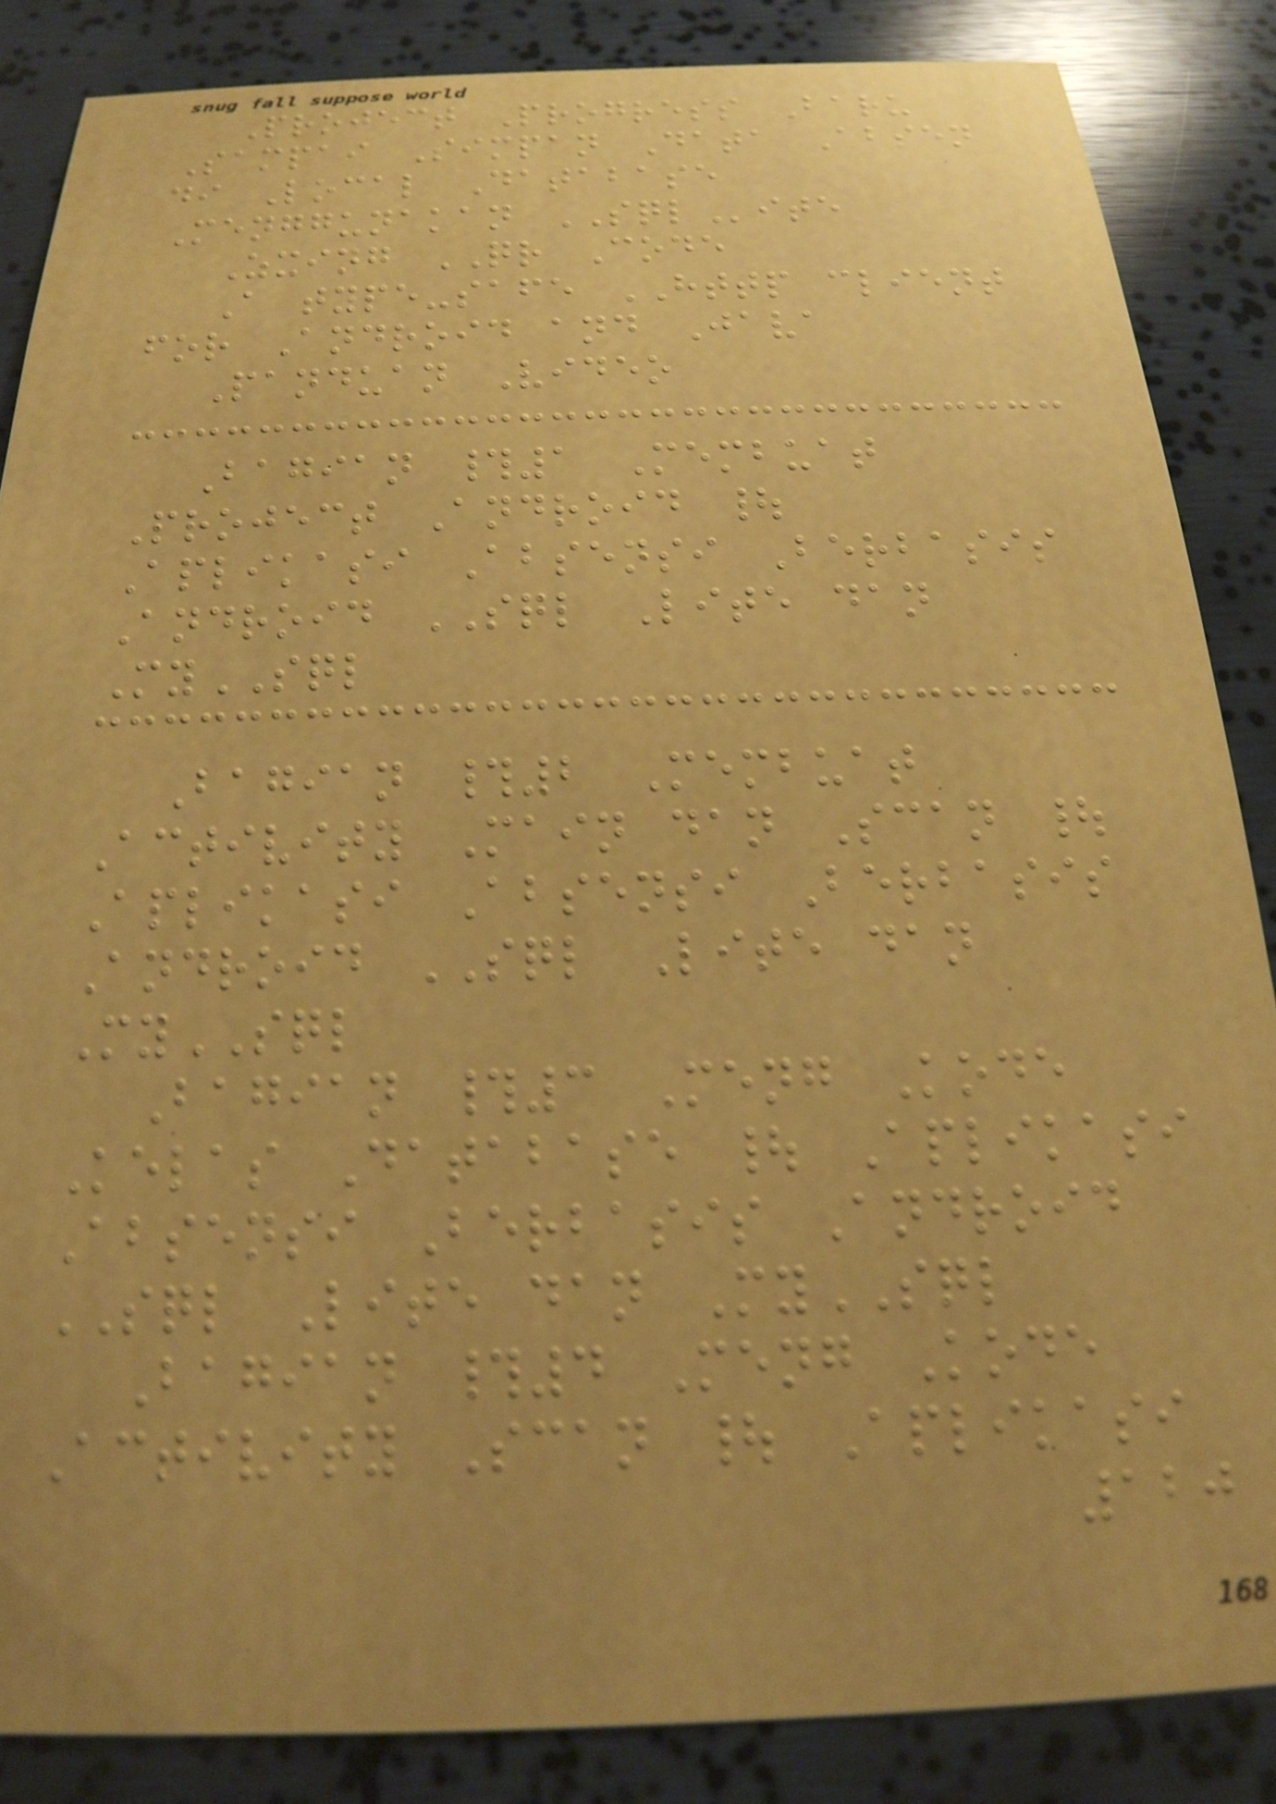Project Progress Baru
Sampai Simpan Data Absen
di Local Database
Menggunakan SQLite
Zxing QR Code
A type-safe HTTP client
for Android and Java
Panduan Video
Bagian #1 Membuat
Project Android |
Aplikasi Absensi Berbasis
Android SQL Lite dan
MySQL
Bagian #2 Membuat
Activity Main dan Scan |
Aplikasi Absensi Berbasis
Android SQL Lite dan
MySQL
Bagian #3 Meng Kode
Kelas Database | Aplikasi
Absensi Berbasis Android
SQL Lite dan MySQL
Bagian #4 Meng Kode
Activity Scan | Aplikasi
120
